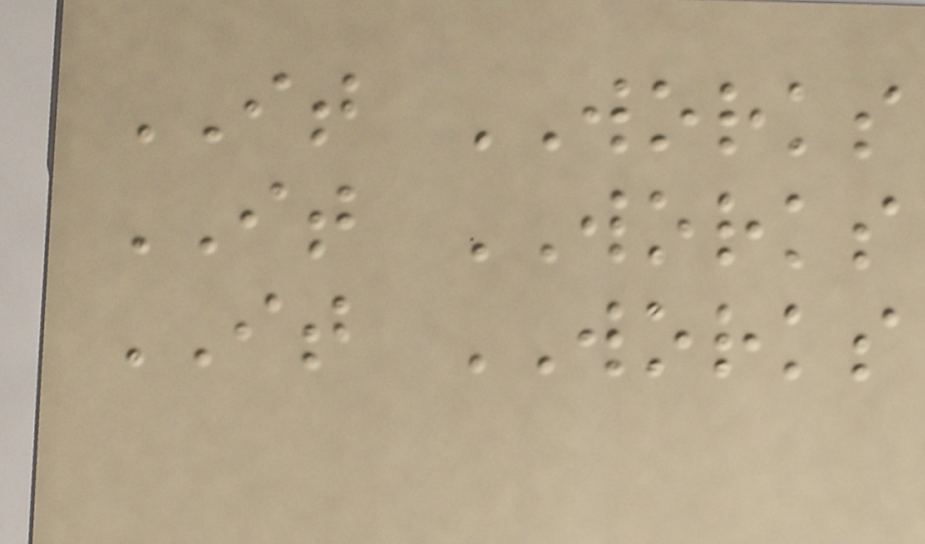IT WORKS
IT WORKS
IT WORKS
